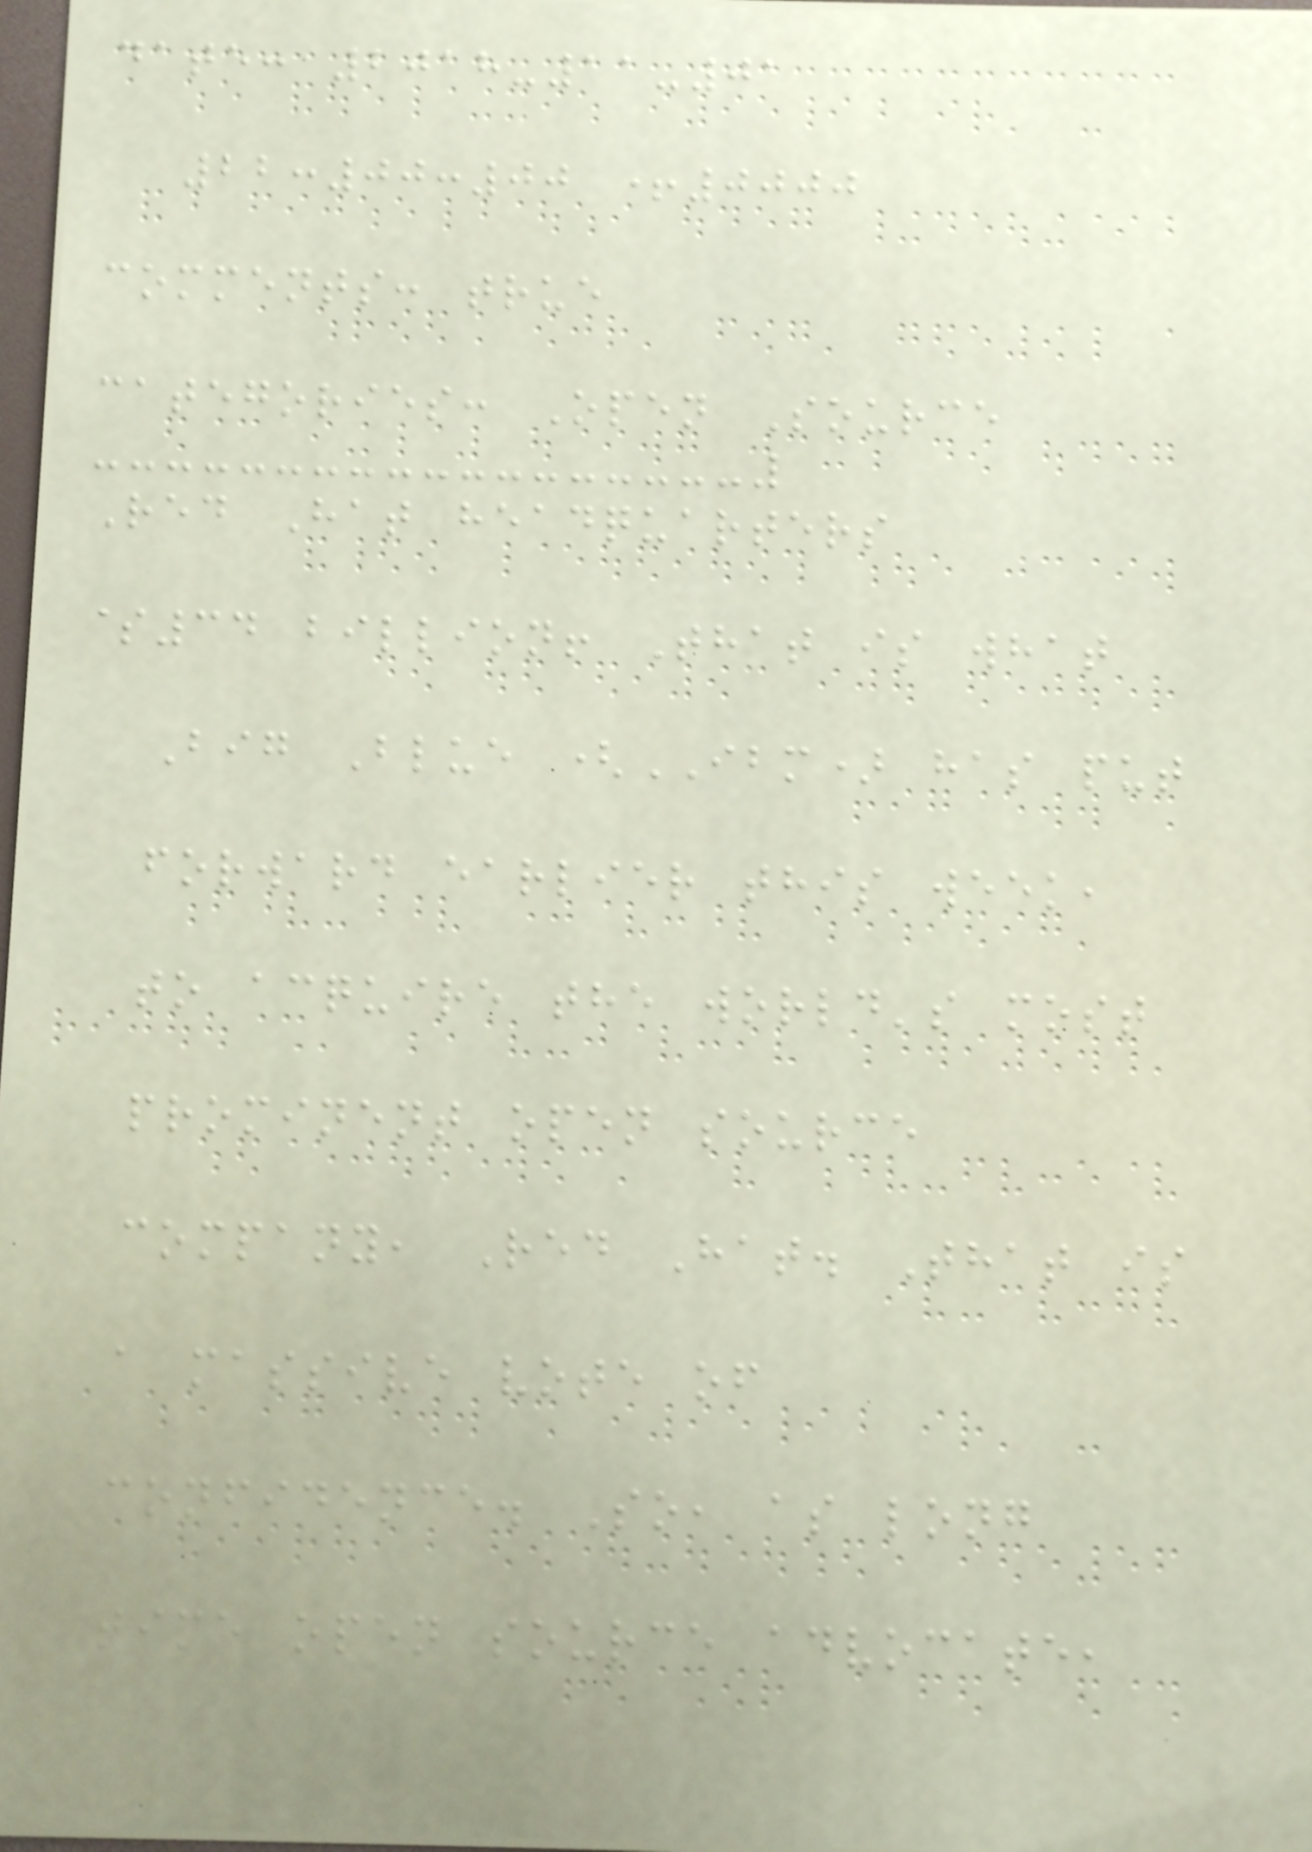date: 2018-11-01
22:00:00 +0000
comments: true
categories: Open Source
Red Hat headquarters
$34 billion! That is what
Big Blue (IBM) has put
forward earlier this week,
to acquire the world's most
prominent open source
company, Red Hat. That is
a massive vote of
confidence. So, as long
time open source advocate,
